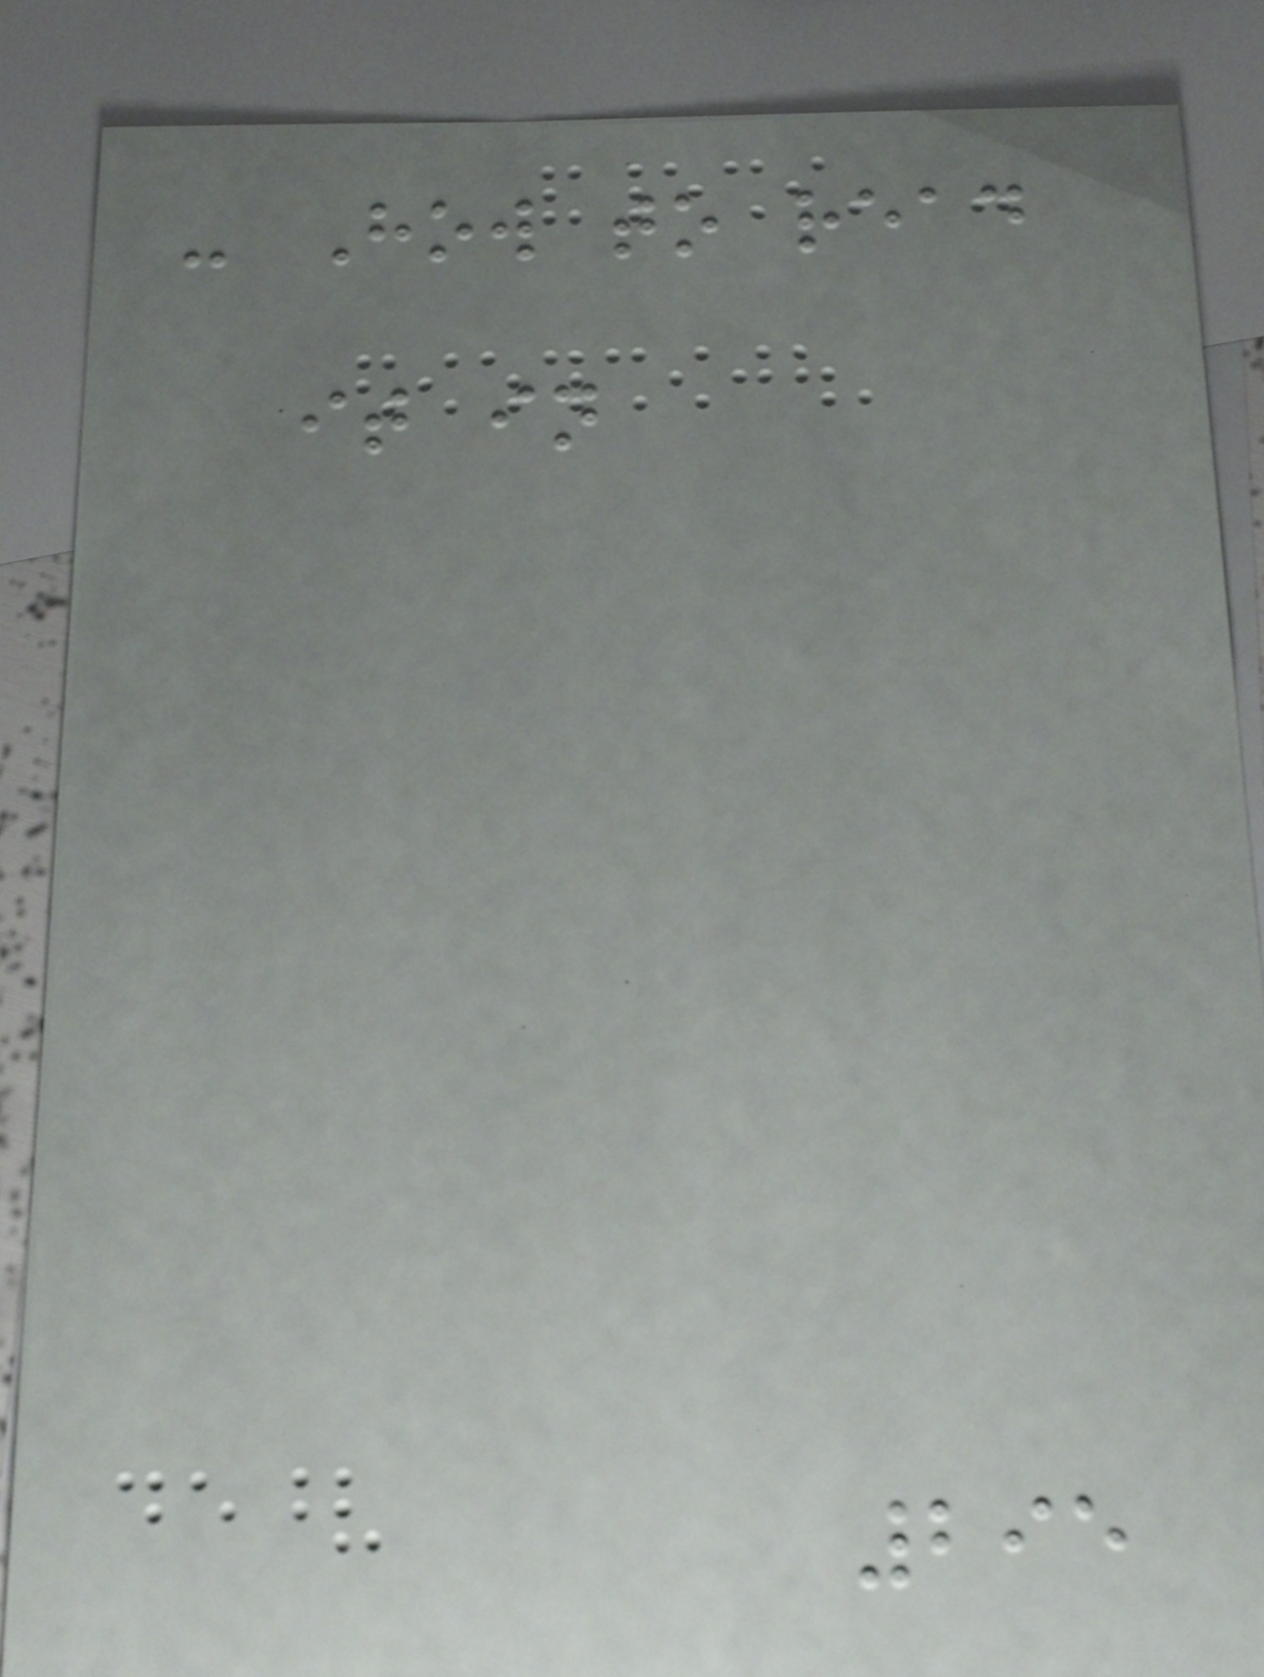- How to read
it in
295
